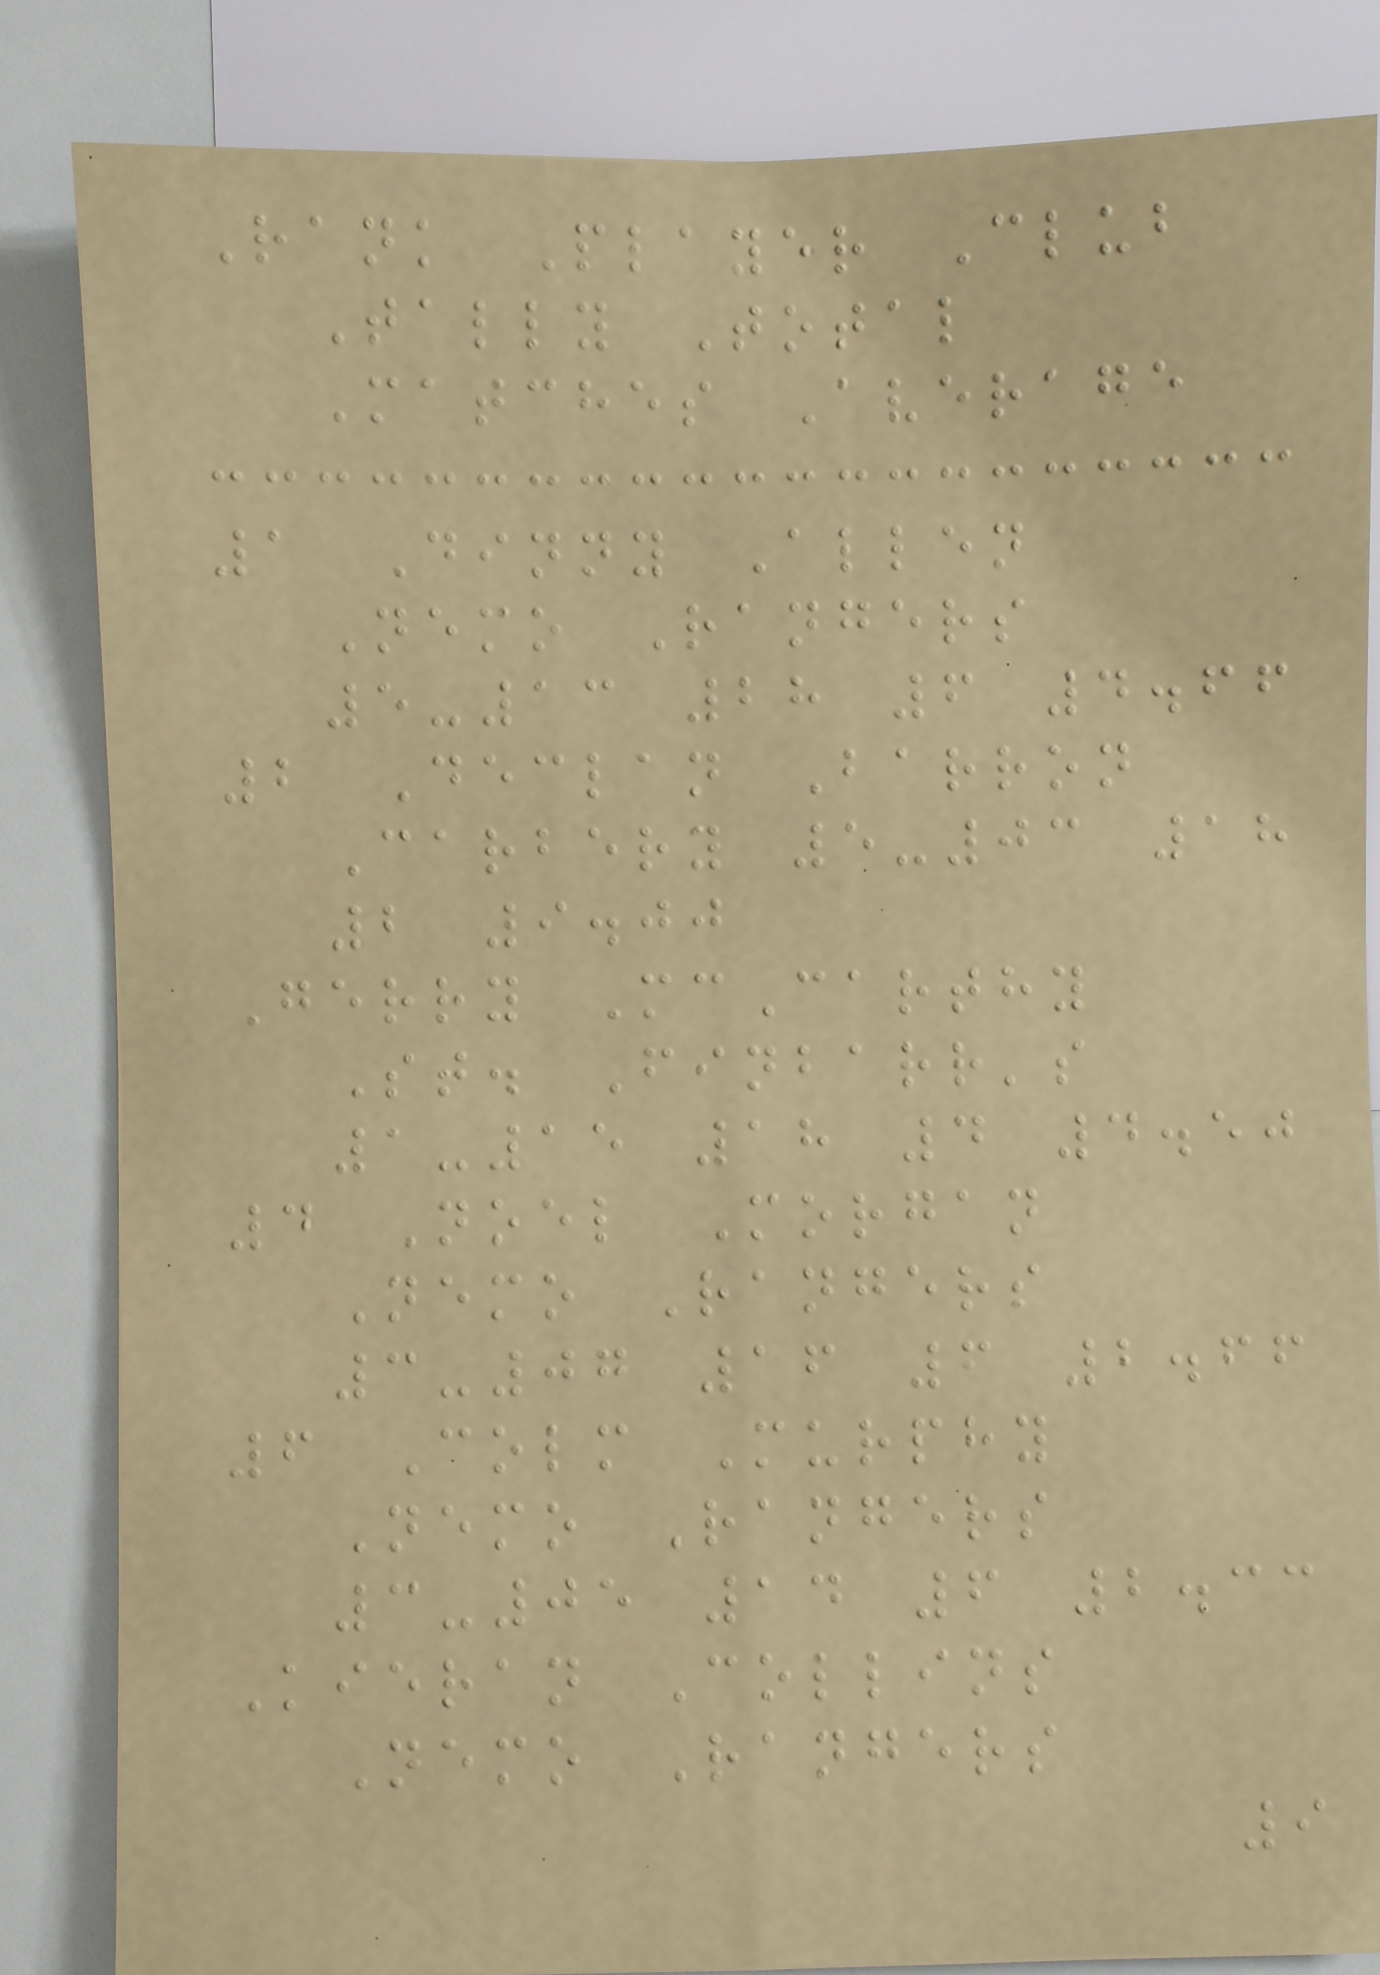Rank Player Club
Tally Total
Matches Average
1 Dinny Allen
Nemo Rangers
5-13 28 6 4.66
2 Declan Barron
Carbery 5-03 18
2 9.00
Gerry McCarthy
St. Finbarr's
1-15 18 4 4.50
4 Noel Morgan
Nemo Rangers
3-07 16 6 2.66
6 Colm Murphy
Nemo Rangers
3-05 14 6 2.33
Kieran Collins
Nemo Rangers
9
